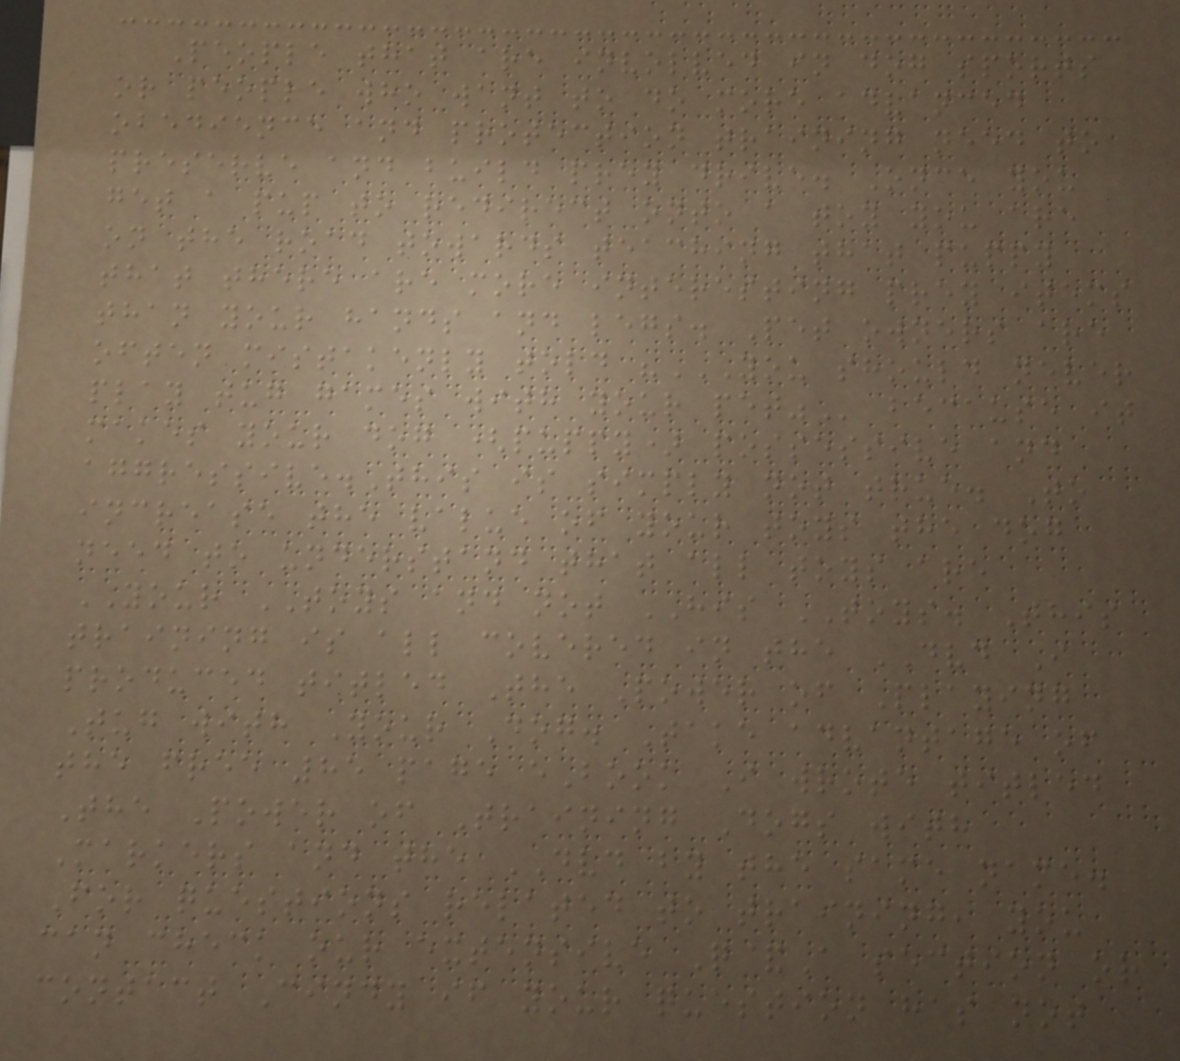People that are involved in dog sports
or people who want to do more advanced
obedience and protection training need to
preserve and build prey drive. Once you
get a pup to redirect onto a toy you are
on the road towards teaching that puppy
that there are more interesting prey items
than your hands and legs. Pet owners are
often mistakenly told "YOU SHOULD NEVER
PLAY TUG GAMES WITH YOUR PET" because it
makes your dog (puppy) possessive and
aggressive.This is simply not true. To
increase the value of your toys the dog
need to understand that all toys are
YOUR TOYS and not HIS TOYS. This
training is all covered in the DVD I
produced titled The Power of Playing
Tug with Your Dog. Take advantage of
the free 85 page eBook I wrote titled
The Power of Training Dogs with
Markers and the DVD by the same name.
For questions related to training, you
can check our extensive Q&A section or
contact Cindy if your question has not
